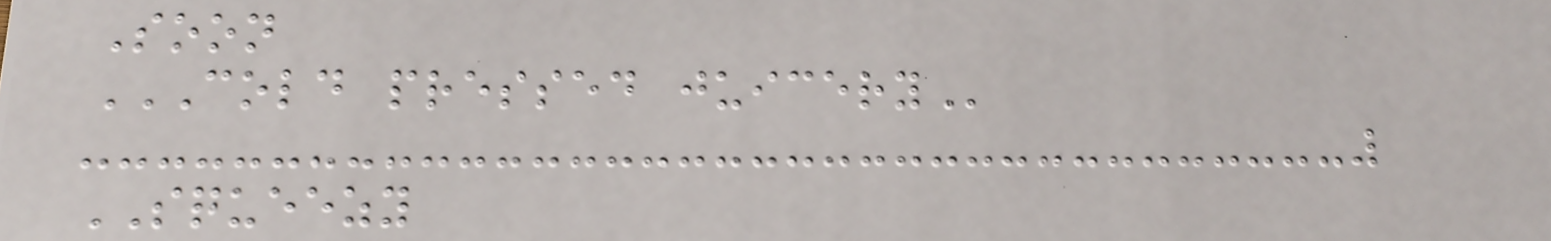Soon
COLD PRESSED JUICERY
SQUEEZY
